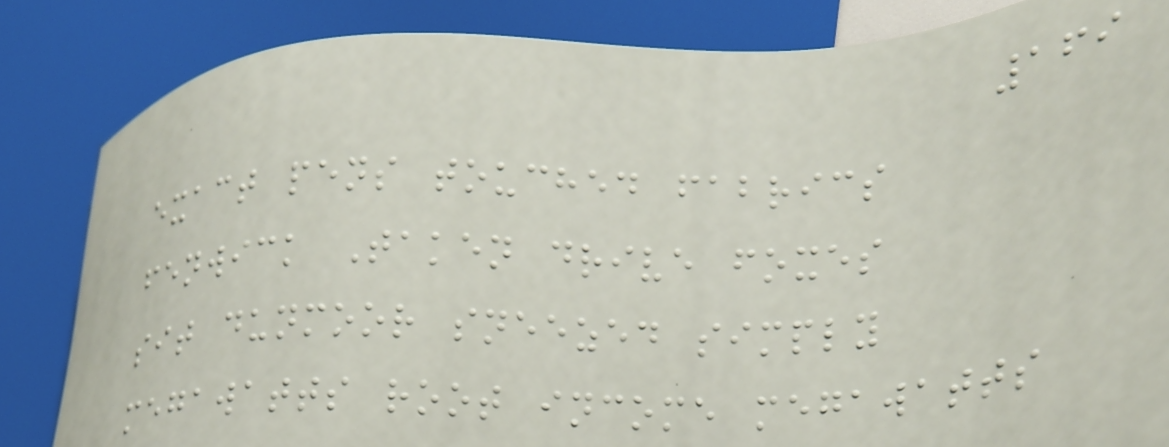169
exact pens touched fabrics
fenwick Taken drive foxes
sit dunmoor sneezed simply
megawatts root income megawatts
